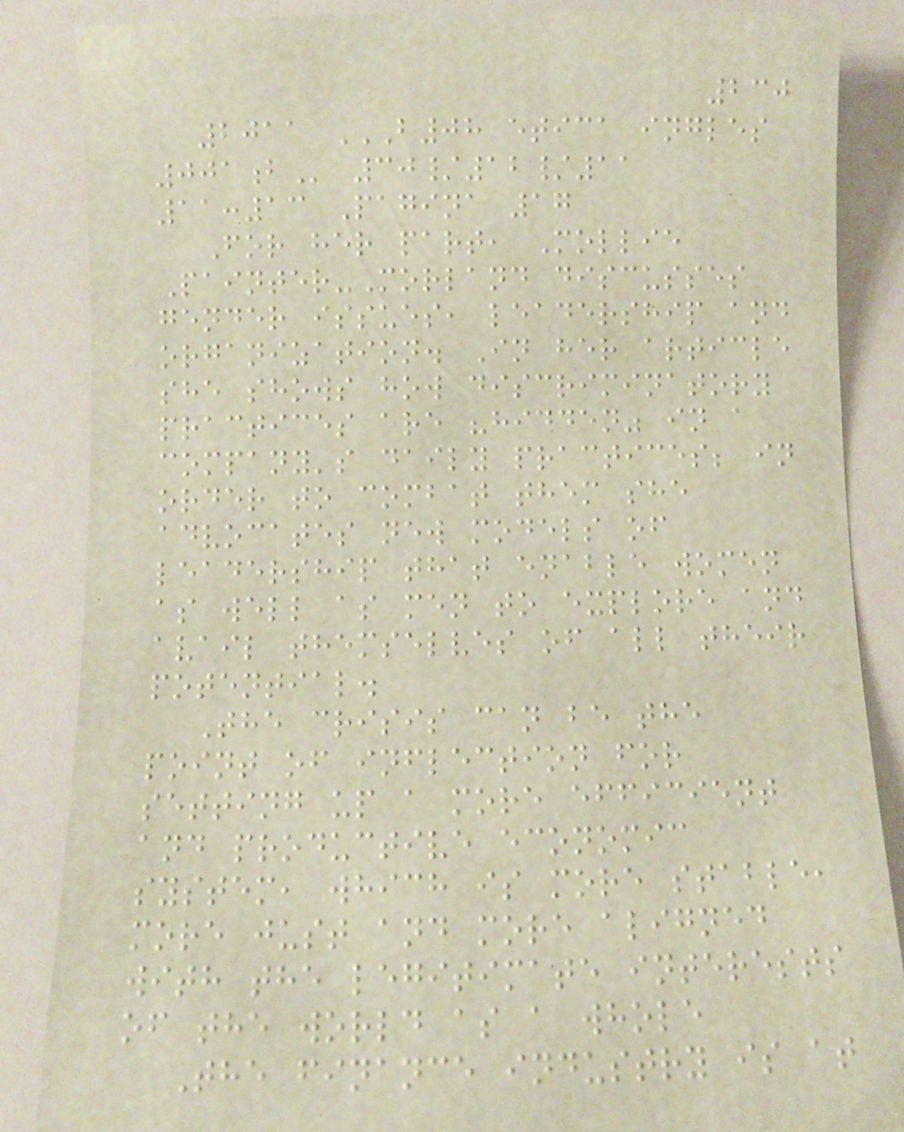230
2011 B08 ETICA INGLES
001B 30/12/11
11:13 Pagina 17
For her part, Mollie
Painter-Morland discusses
gender issues, leadership and
organization. In her article
she shows how discriminatory
practices are "hidden" in a
company's daily practices; in
order to combat them she
advocates new models of
leadership that enable women
as well as men to explore and
avail themselves of all their
potential.
The crisis can be the
point of inflection for
setting up a more efficient
and productive economic
system, which is more stable,
more just and more aligned
with the legitimate interests
of the world as a whole
The finance industry is at
